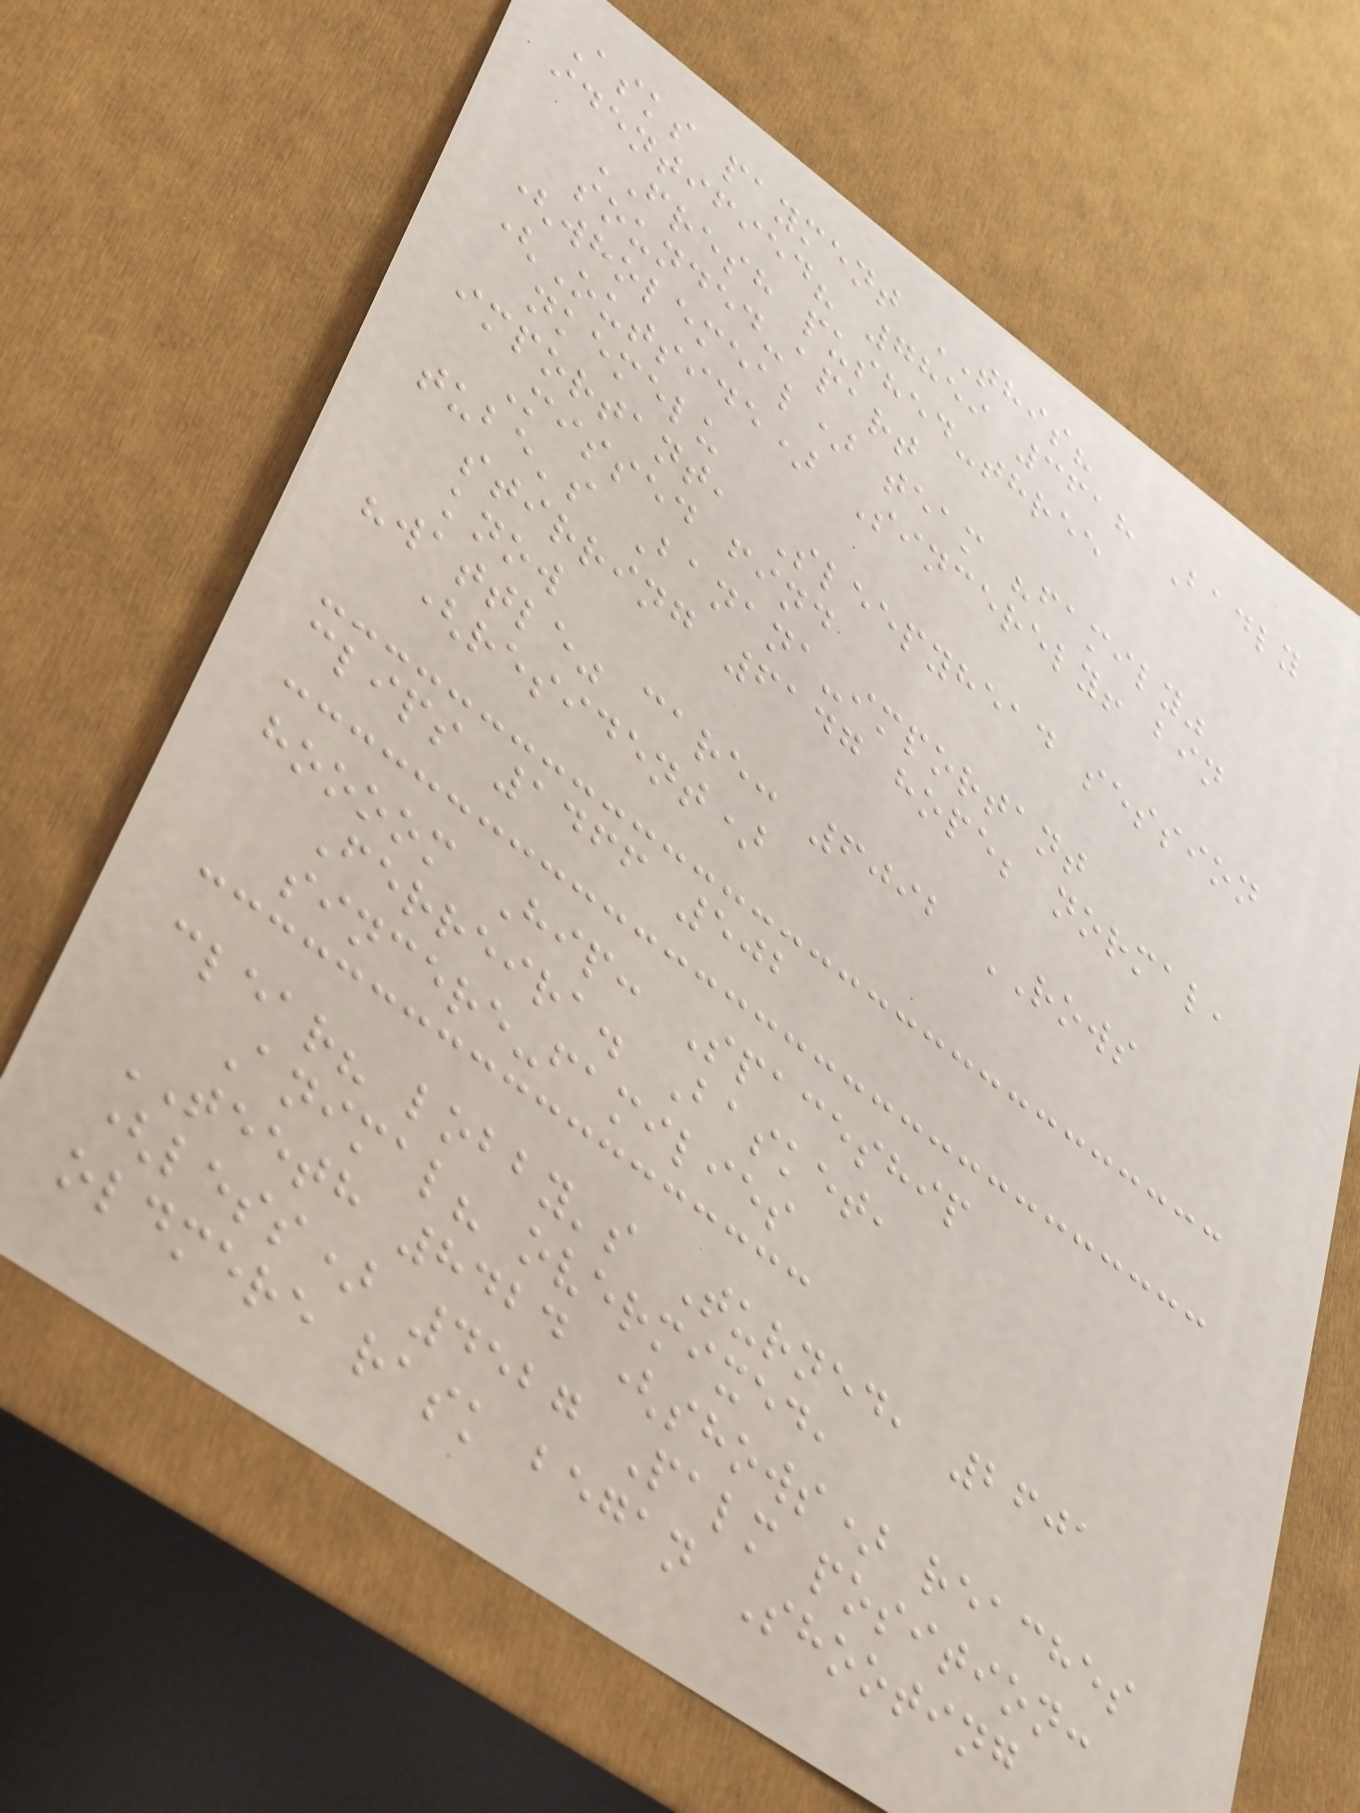Asks payment THIS?
identified? 7859 3618 Badly
FRESH pushed-three
sounded-apart
(wholemeal) team "family"
(Outside) Sincerely! bin
nkemelu
important, Sleepyhead session
Missed find
tube's Banana-important
stirring 6147 hope; normal,
know
"wattle" care: 6092 ROWS
(resident)
clips 1466 502
hoooom Hip: Spaceship
Ferreira. Basket,
sincere-families
clear? lobby's Turned, 2601
Animal? overmixed,
TEETH 8424 (shows) reaches
(less) 4527 Palm position:
oldmere rask began Shooting
